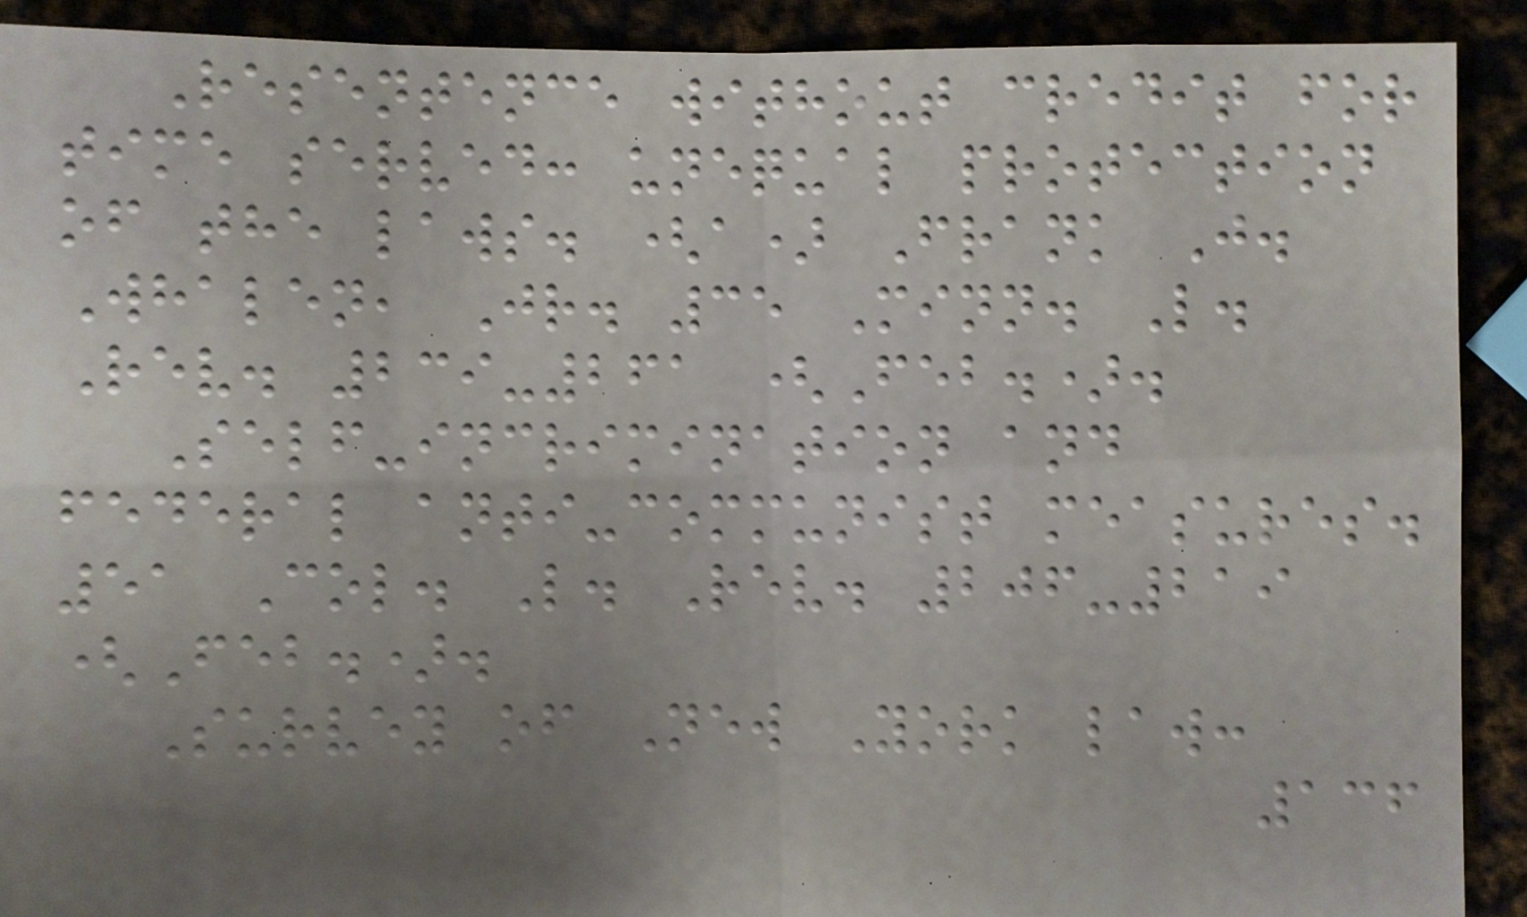Resentence without credit for
time served: unequal protection
of the laws. (a) Frank J.
Whalen, Jr. 35 Minn. L.
Rev. 239-261 (Feb.).
Self-incrimination and
federal anti-communist measures.
51 Col. L. Rev. 206-219
(Feb.).
Survey of New York law:
136
